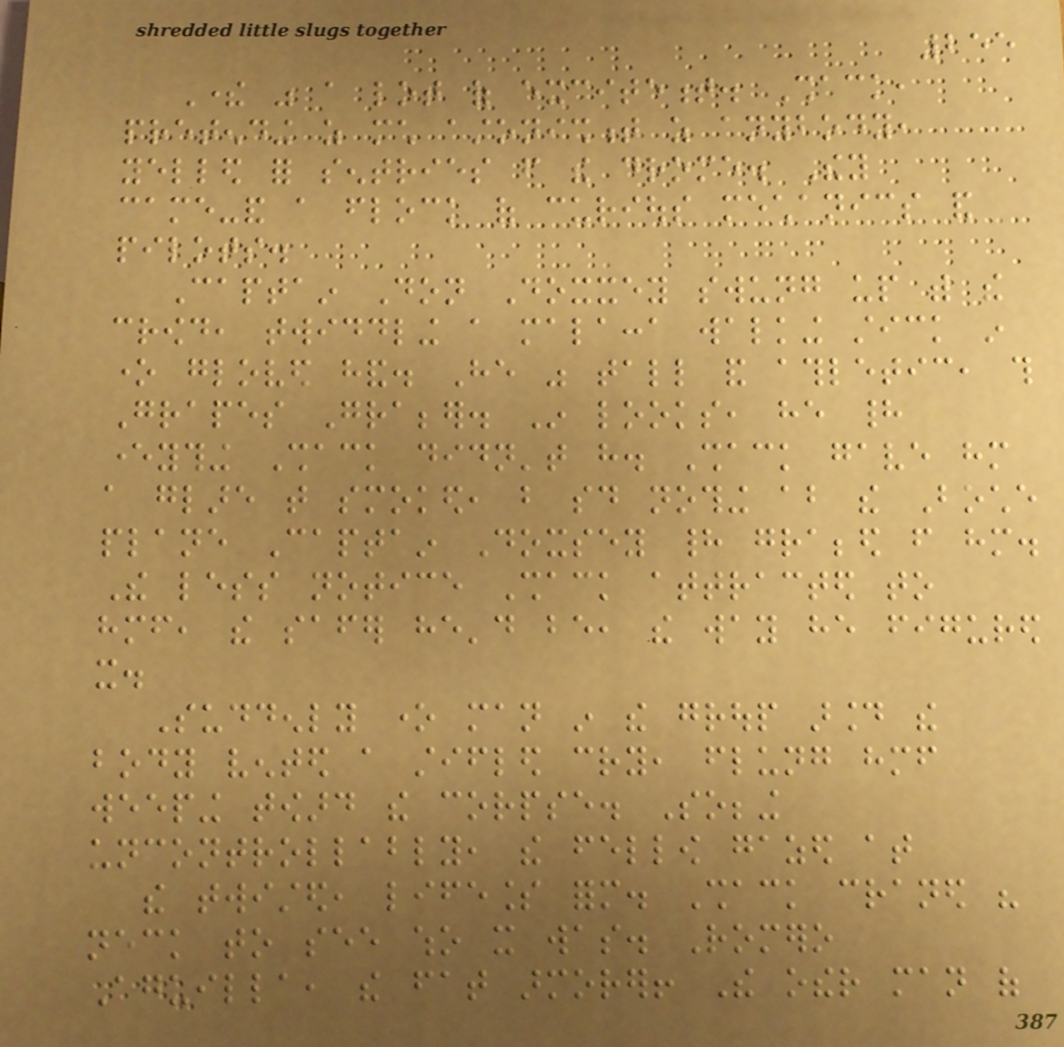255
There was a lot of excitement. Shack,
pretending as much astonishment as anybody,
yelled for sentries from the drome. They
came-and a flock of curious mechanics and
pilots.
Captain Don Doxxey swung up with the
crowd, twiddling a malacca walking stick in
one gloved hand. He was tall and athletic, this
Grapes Grabber. In looks, he had
everything Shack didn't have. Shack gave him
a glare that smoked, but said nothing about the Boche
plane Captain Doxsey had grabbed from him.
The less notice Shack attracted to
himself, the safer he'd be, the way he figured
it.
Suddenly one man in the group around the
body vented a stifled cry, flung himself
weeping toward the corpse. Sobbing
uncontrollably, the fellow gazed at
the twisted, lifeless form. Shack craned his
neck to see who it was. Romero
Aguilla, the fat armorer! The other man of
